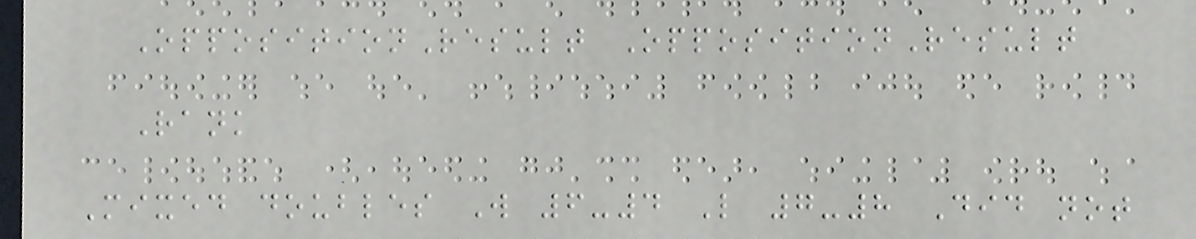OppositionResult OppositionResult
Rank
Mixed doubles W 6-4 L 7-8 Did not
